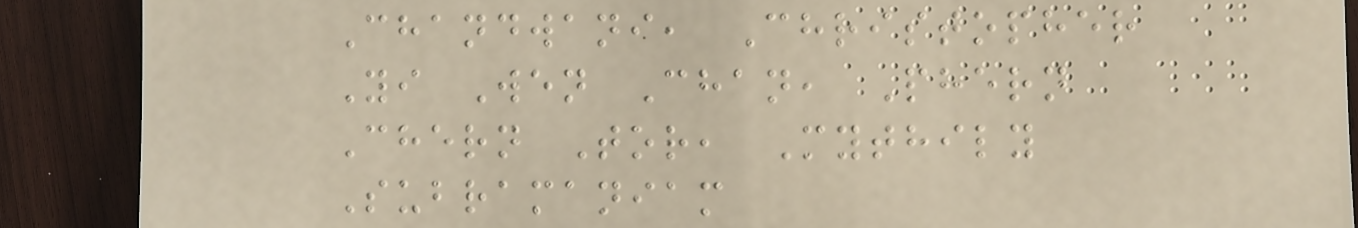Chandwani, Christopher
Yi Wen Chan, Phern
Chern Tor, Mythily
Subramaniam
